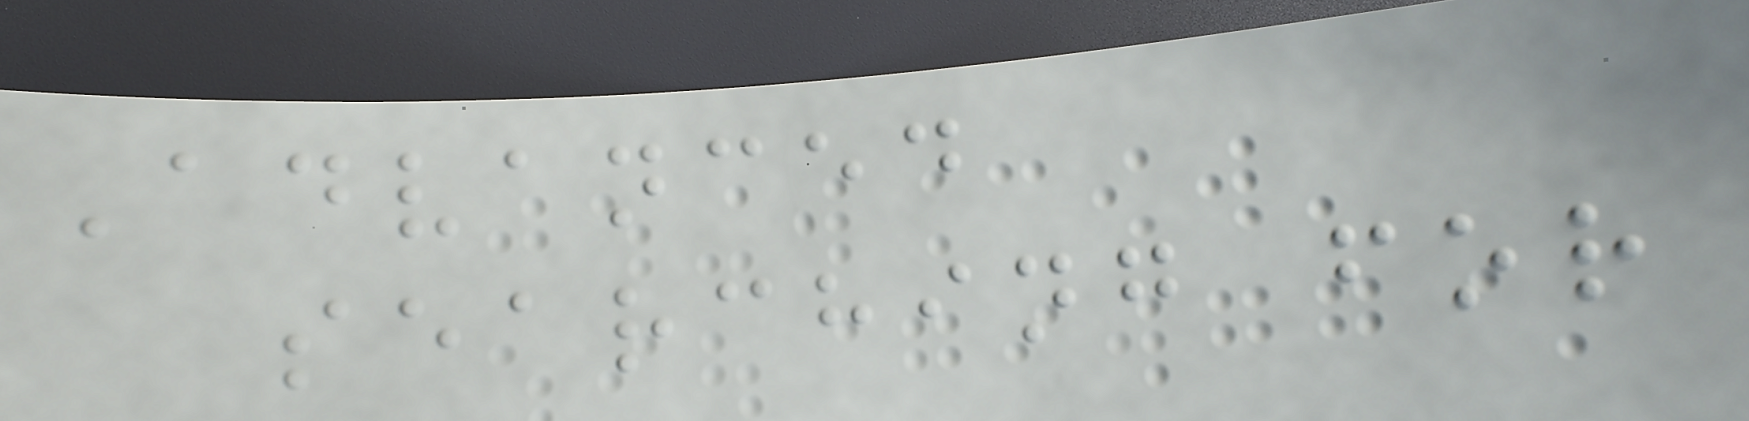Advanced
searching for
